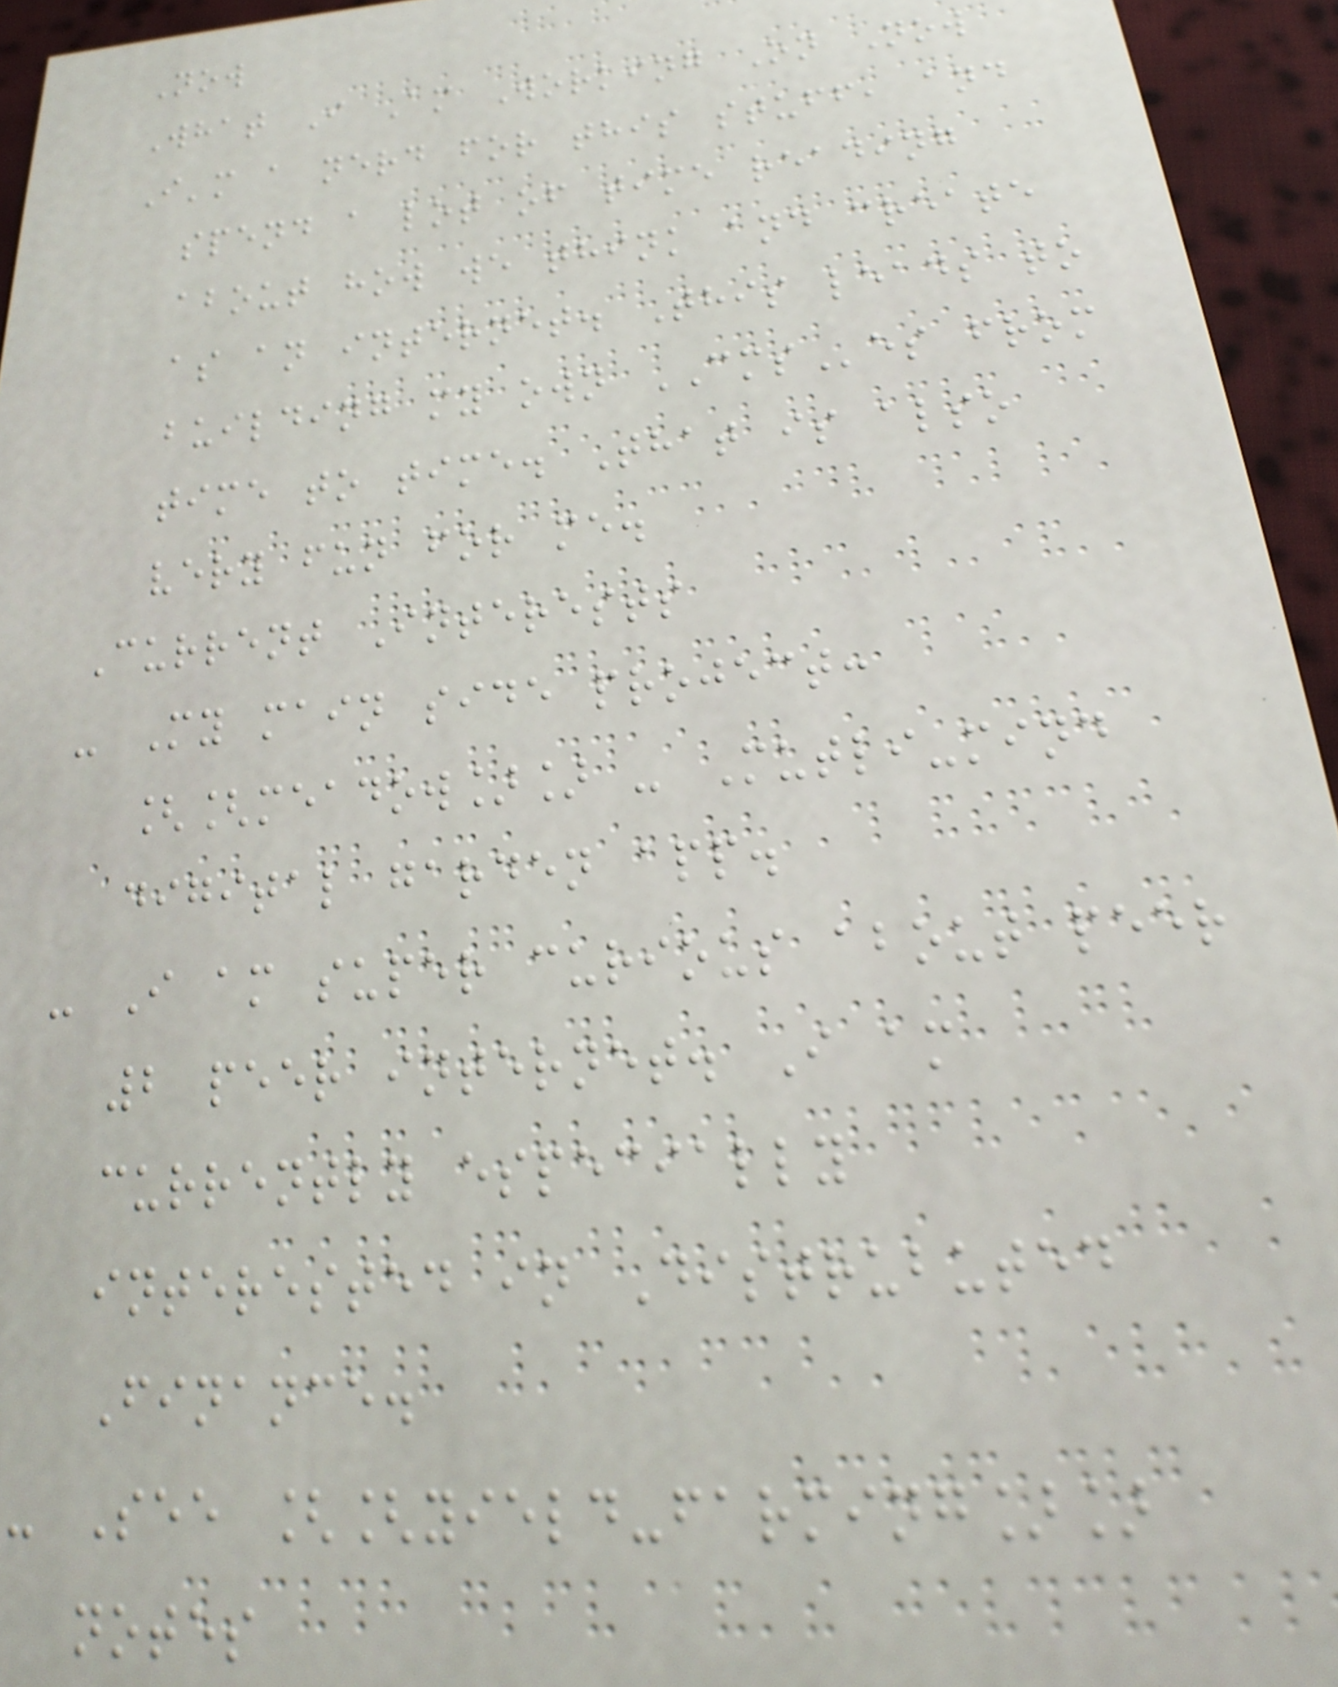Now
What I Am Working On Now
I'm a nerd for this stuff, and
spend a lot of time reading
about how we think and create
as an internet. This leads to
building my own CMSes from
time to time. That is also
very fun for me.
Current Interests
- My main side project:
[[meadow]] - Mutli-mind
digital garden app.
- I am super curious about peer
2 peer internet. I am
currently especially
interested in Distrubuted
Finance.
- See [[yield-farming]]
notes
